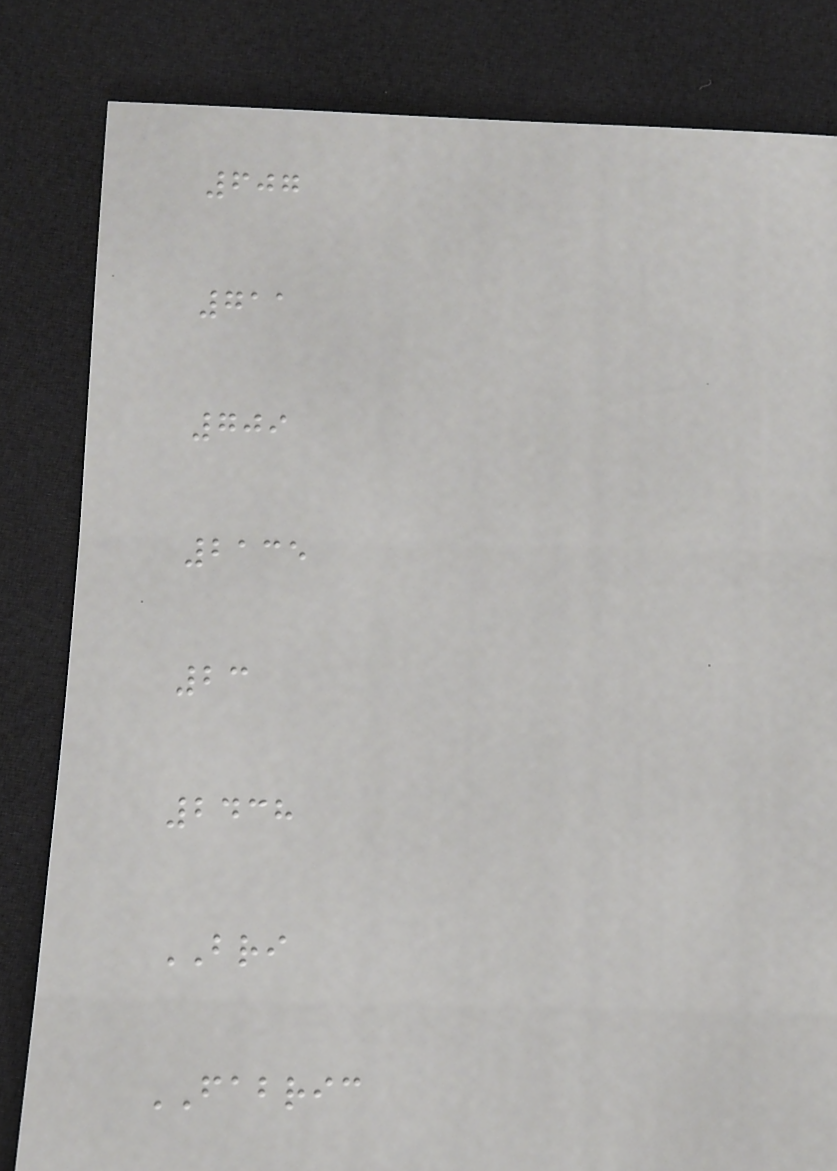607
711
709
2135
23
2438
BRI
FABRIC
